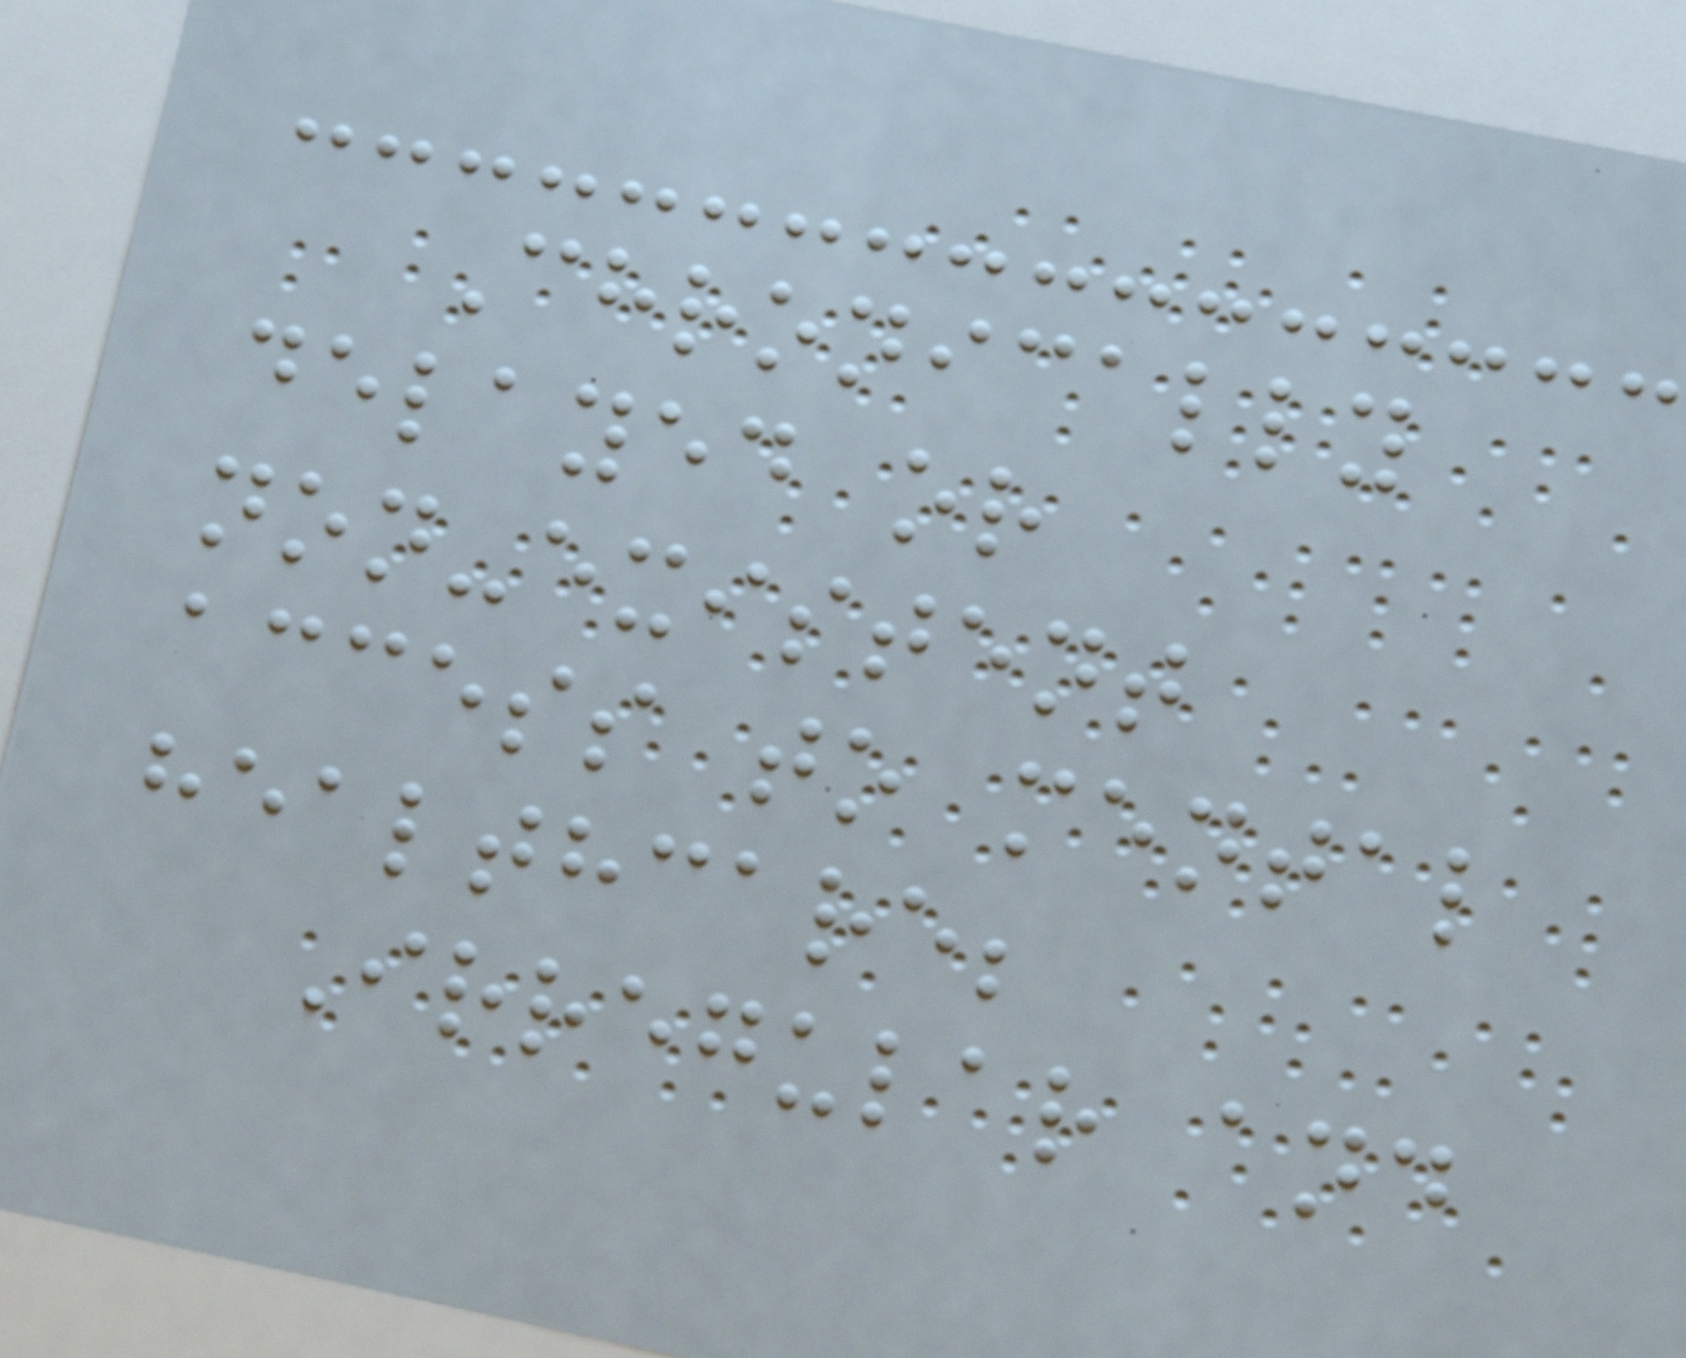Chronically
delayed or
non-existent
access to mental
healthcare;
Irregular and
